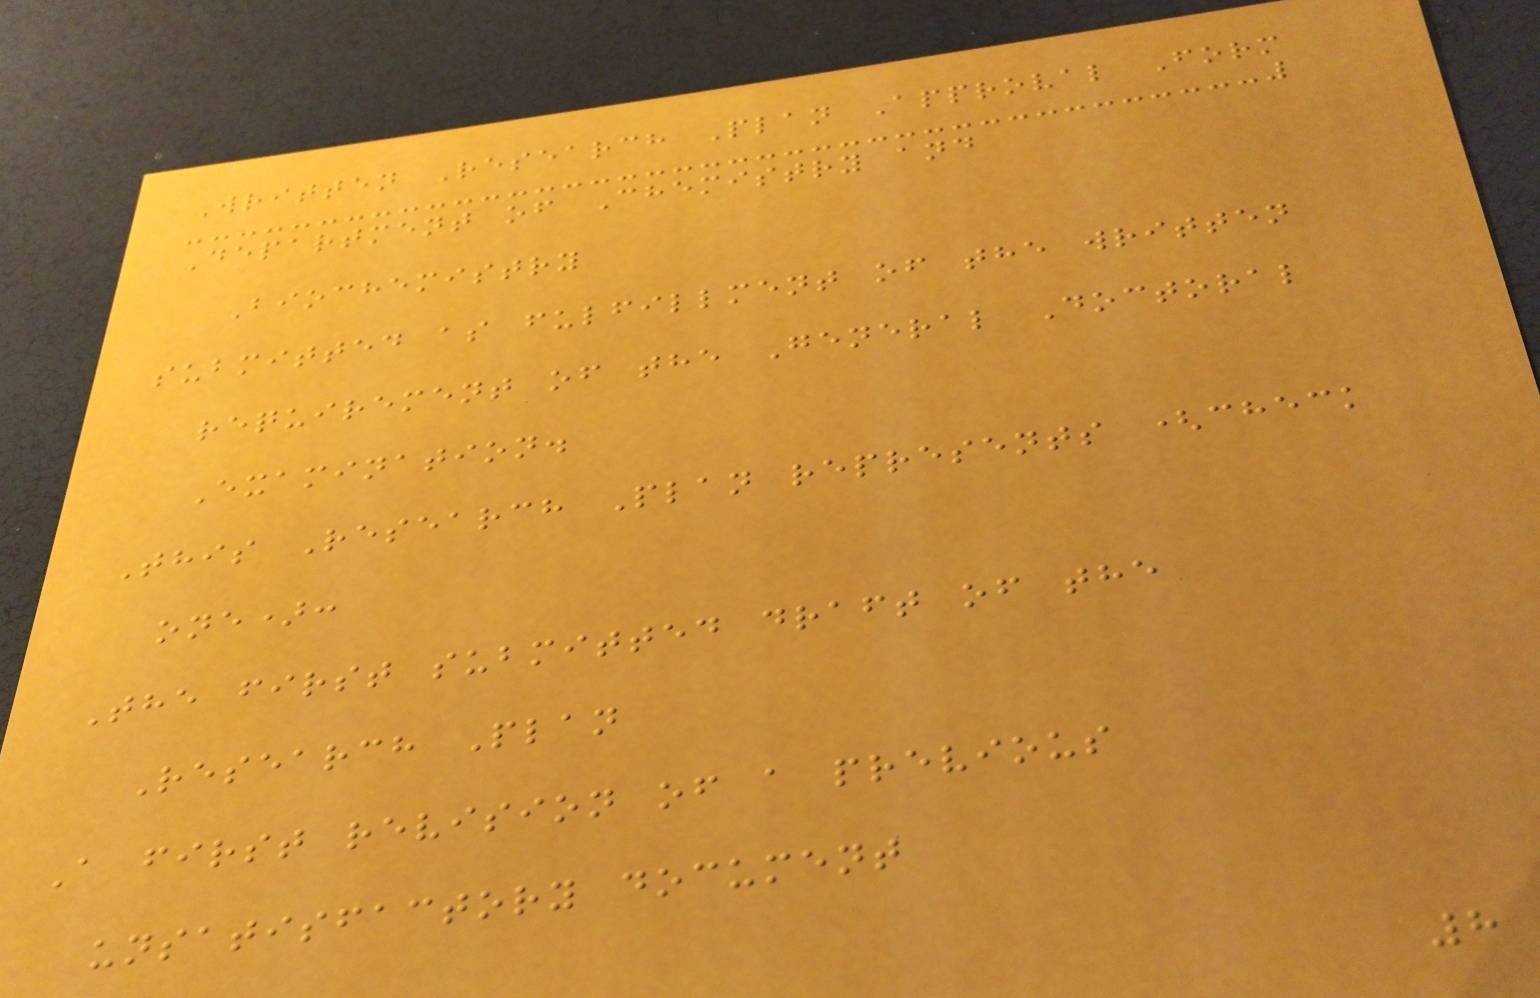Written Research Plan Approval Form
Department of Chemistry and
Biochemistry
submitted as fulfillment of the written
requirement of the General Doctoral
Examination.
This Research Plan represents (check
one):
The first submitted draft of the
Research Plan
A first revision of a previous
unsatisfactory document
8
